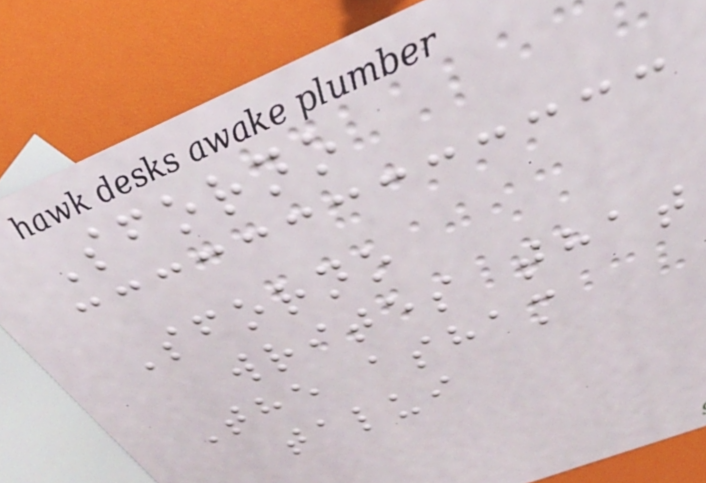Sforno
Sforno
writes that
The asham
talui
